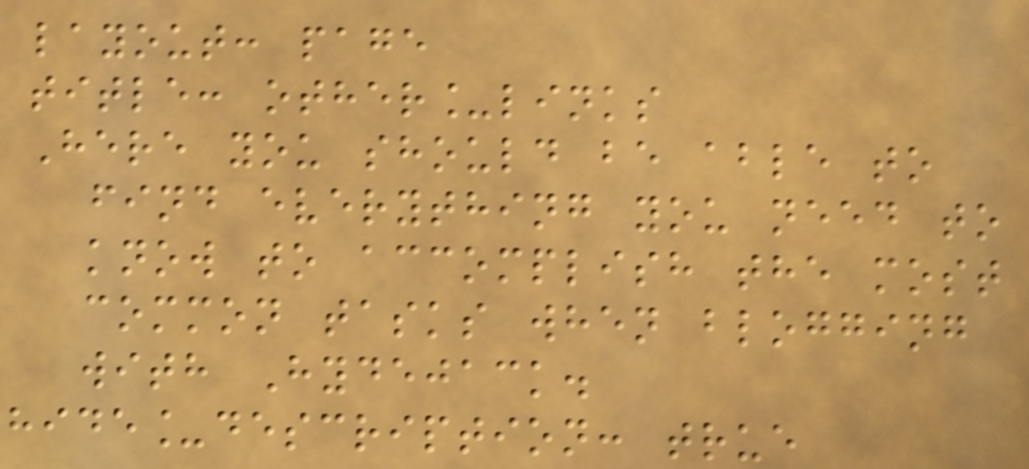layout: page
title: other_links
Here you should be able to
find everything you need to
know to accomplish the most
common tasks when blogging
with Hydejack.
hide_description: true
